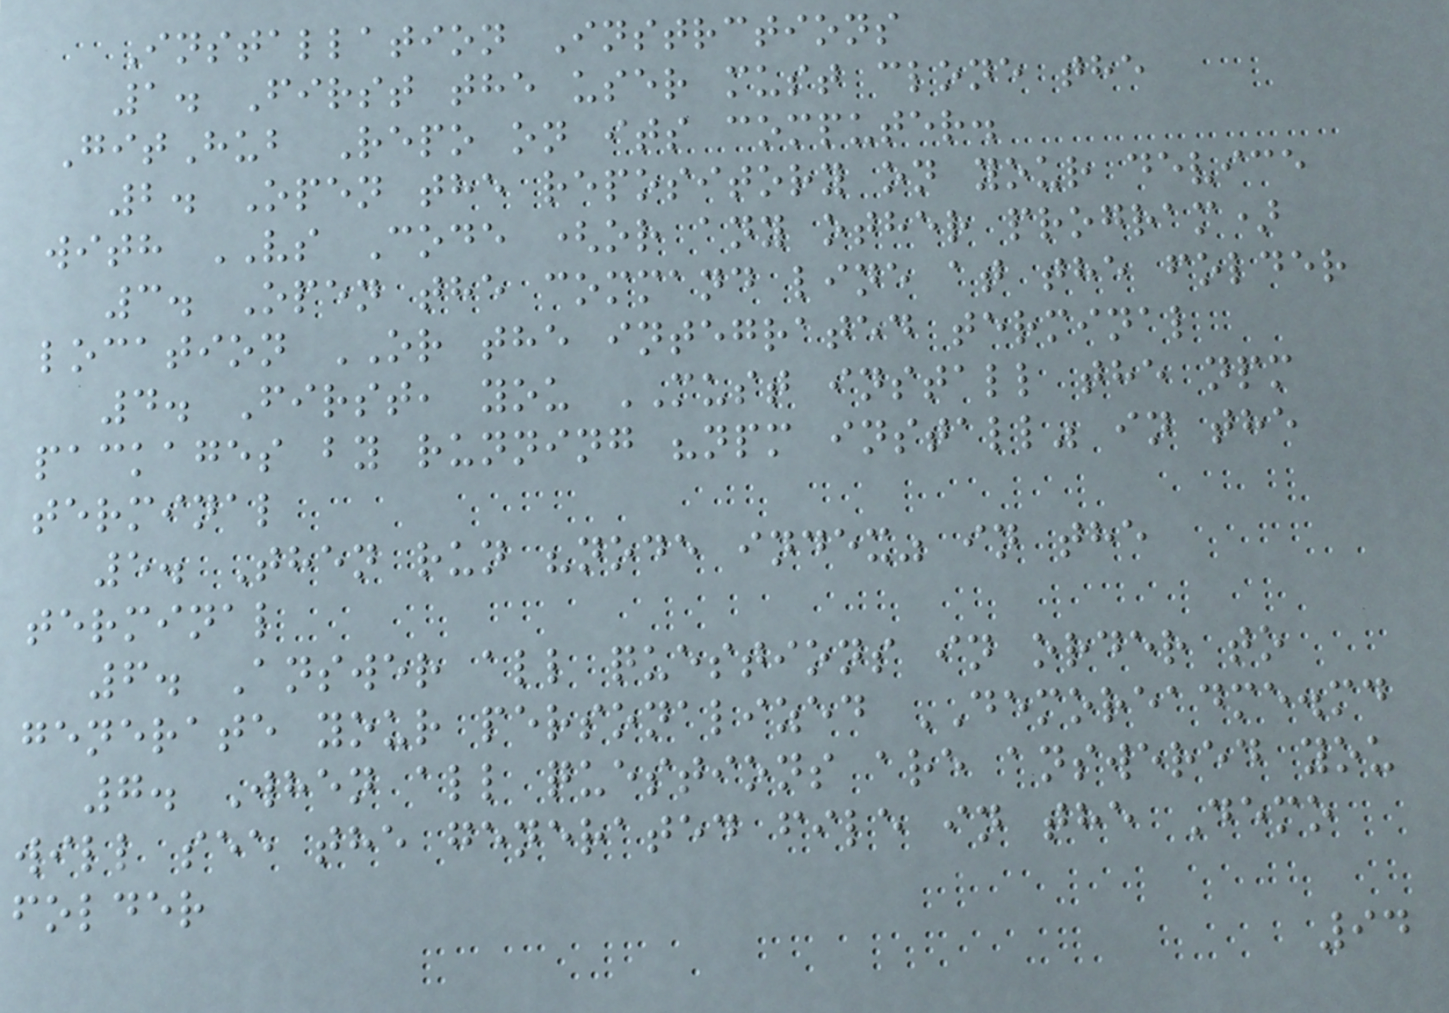Installation Instrctions
1. First the user must clone the
GitHub Repo on its computer.
2. Open the repository on your device
with VS Code (or any other program)
3. Open the command line at the folder
location OR the integrated terminal
4. First, you MUST install the npm
packages by running "npm install" in the
terminal
5. Then run "node index" in the
terminal
6. Answer all questions in order to
generate your personalized DEMOREADME.md
7. When all questions are answered you
will see the generated file in the Demo
folder
94
